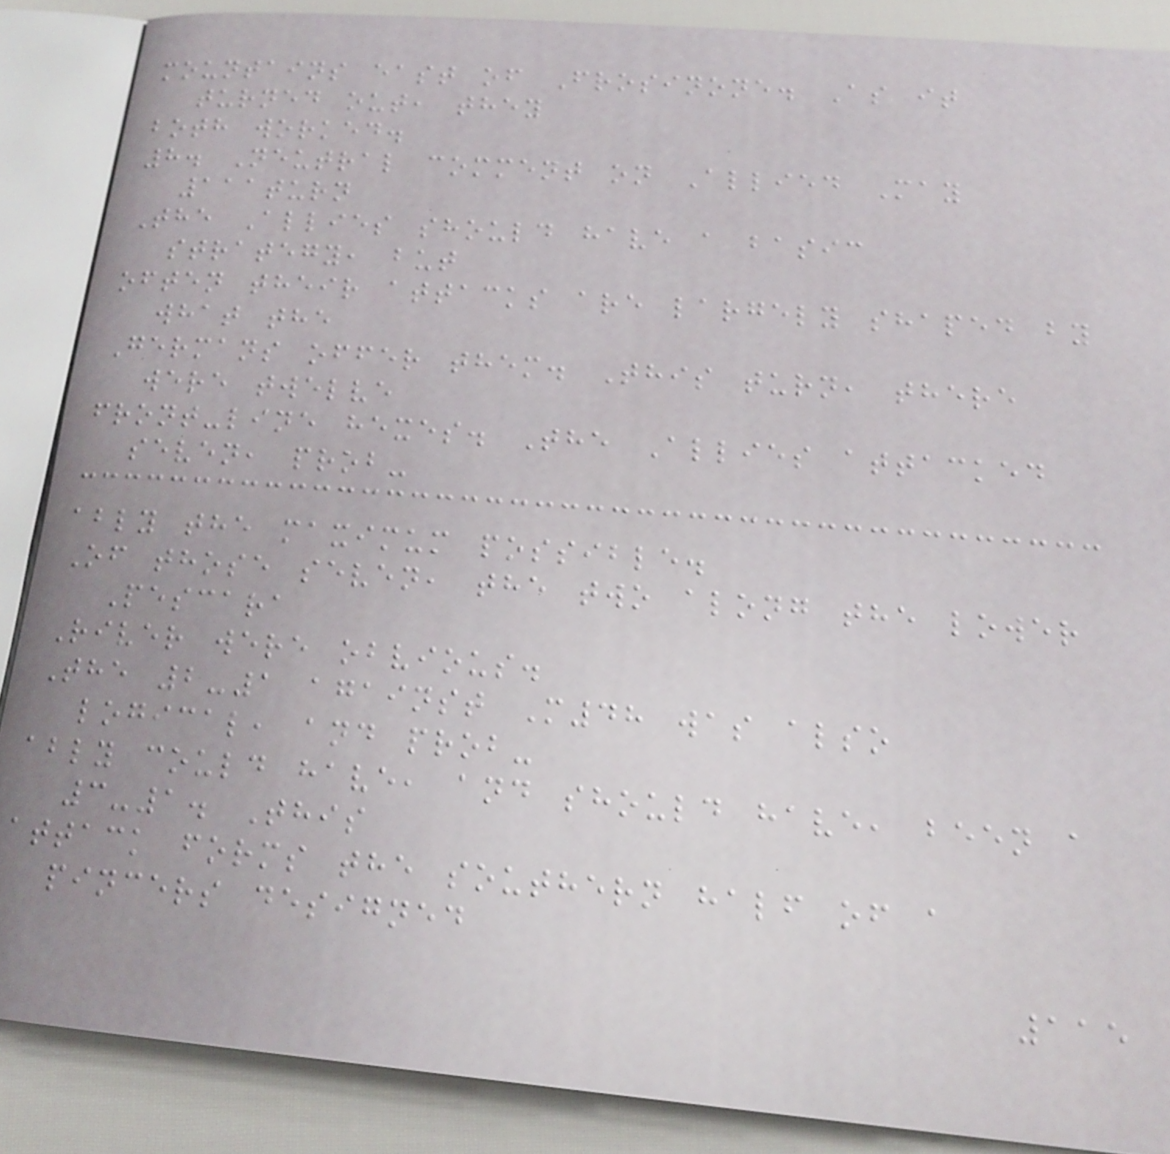mountains east of Frosinone. As it
turned out, they
both worked.
8. Neutral comment on Allied May
111turn
The Allies should have a basic
strategy, but
often their attacks are largely shaped by
what the
Germans offer them. This turn, there
were twelve
front-line hexes. The Allies attacked
seven, prob-
ably the maximum possible.
Of those seven, the two along the lower
Pescara
River were obvious.
The 2-1 against M48 was also
logical, and prob-
ably could have, and should have, been a
3-1. This
attack forms the southern half of a
pincers designed
115
